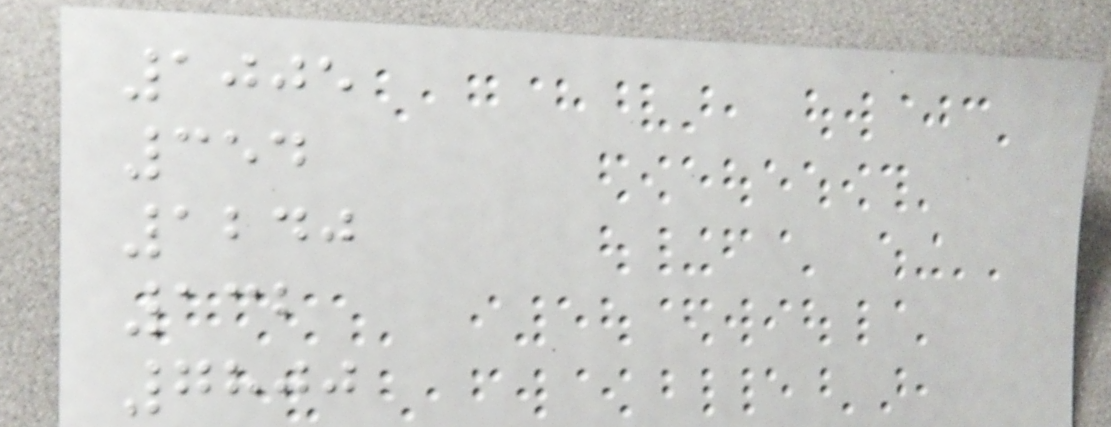1005
354
1240
132
7800
